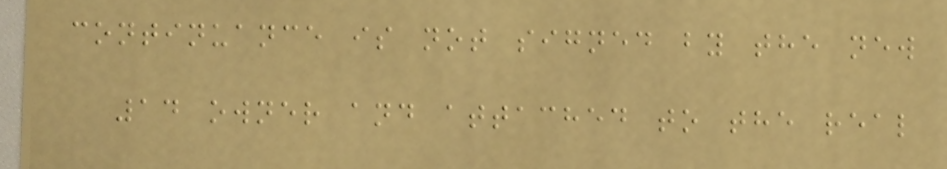continuance is not signed by the new
14 owner and attached to the real
